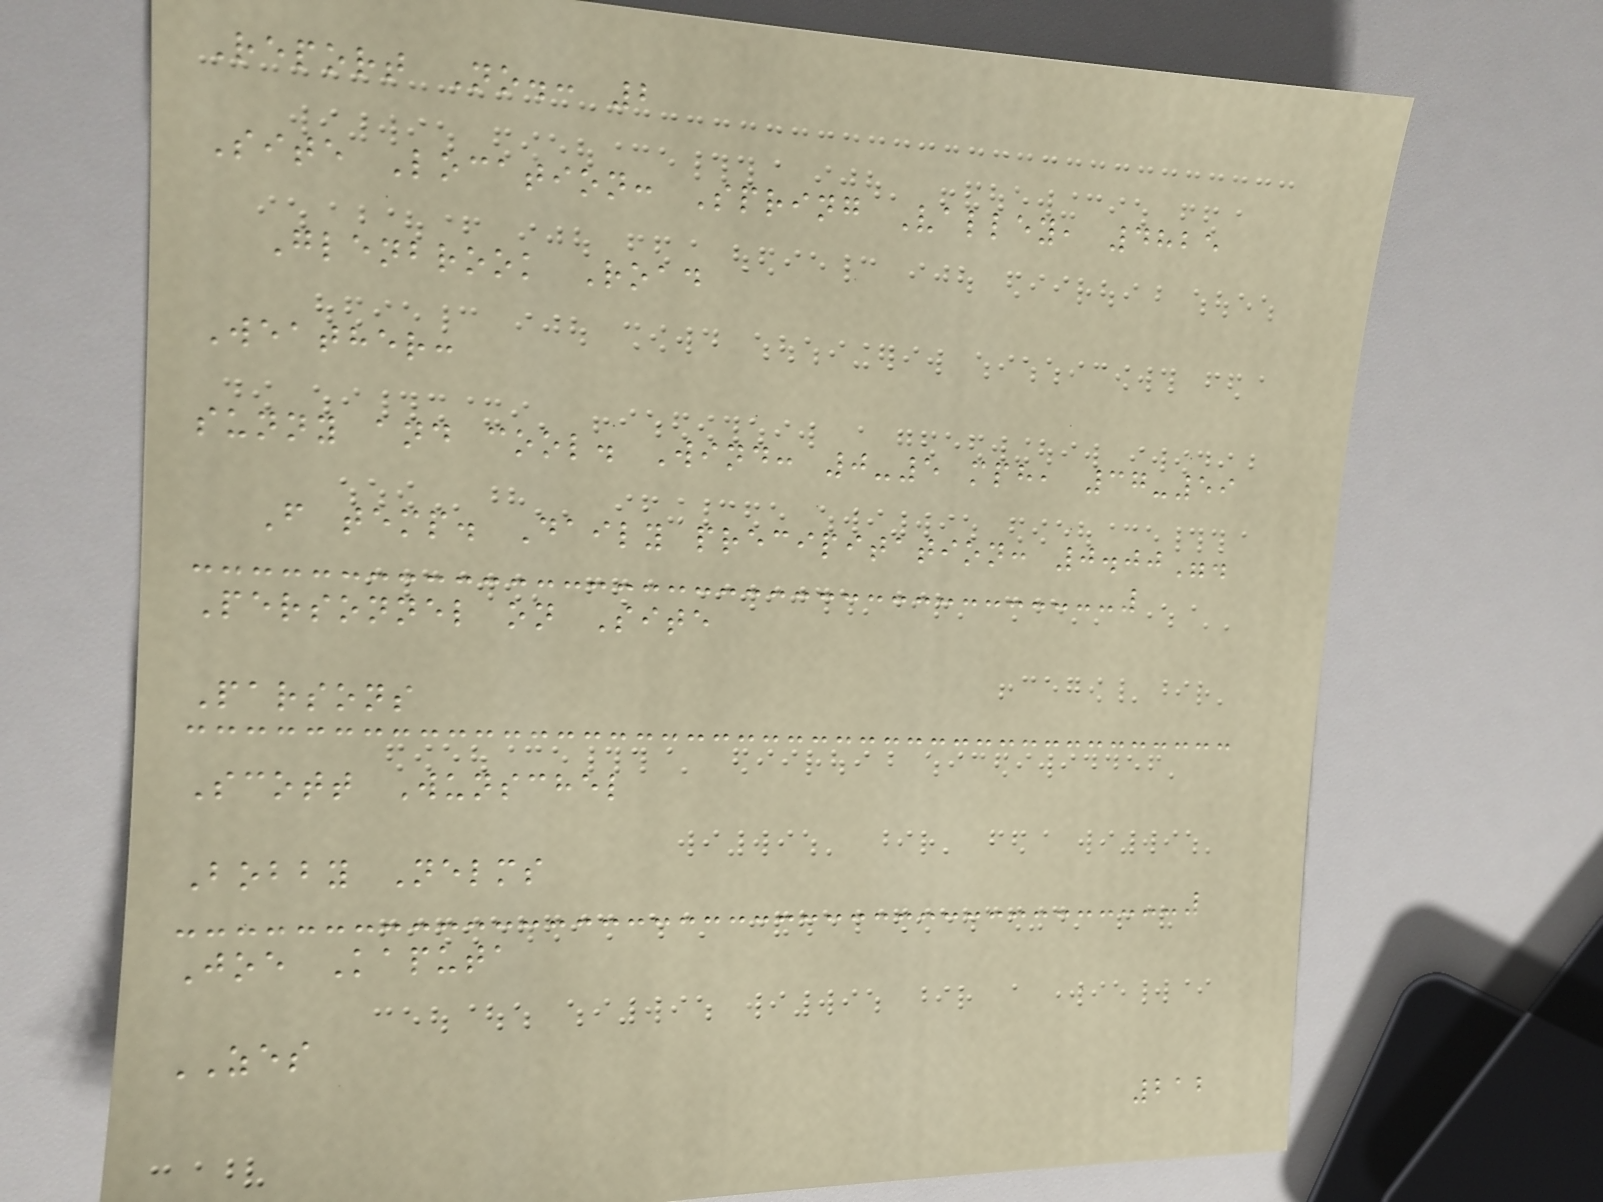Report No.: 2
Site Location: Spring Valley, 4825
Glenbrook Road
Weather:
sunny and cool. Wind: 0-5 mph, 37-59
F temp. Daily precipitation: 0.00".
Personnel on Site
Parsons
Scott Wunschel
Bobby Nelms
Joe Kaputa
ZES
212
